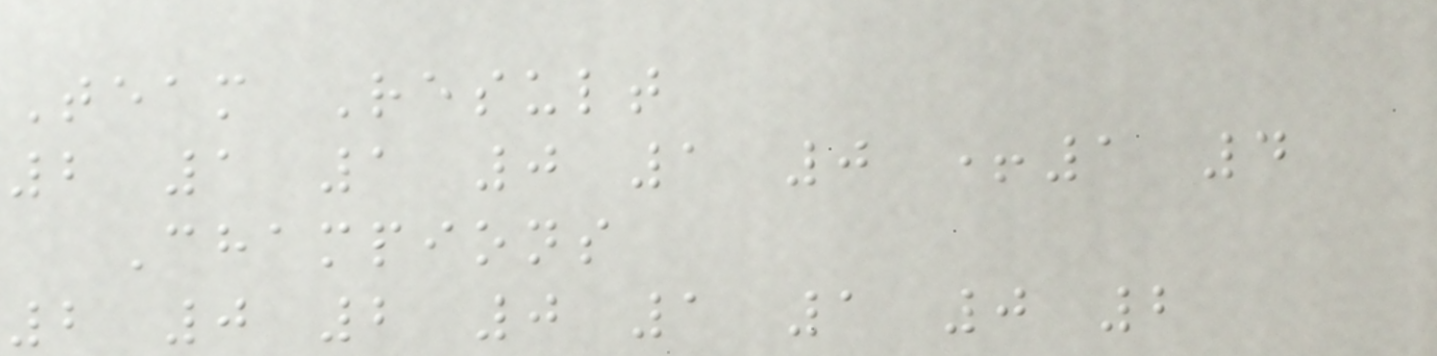Team Result
2 1 1 0 1 0 +1 4
Champions
2 0 2 0 1 1 0 2
